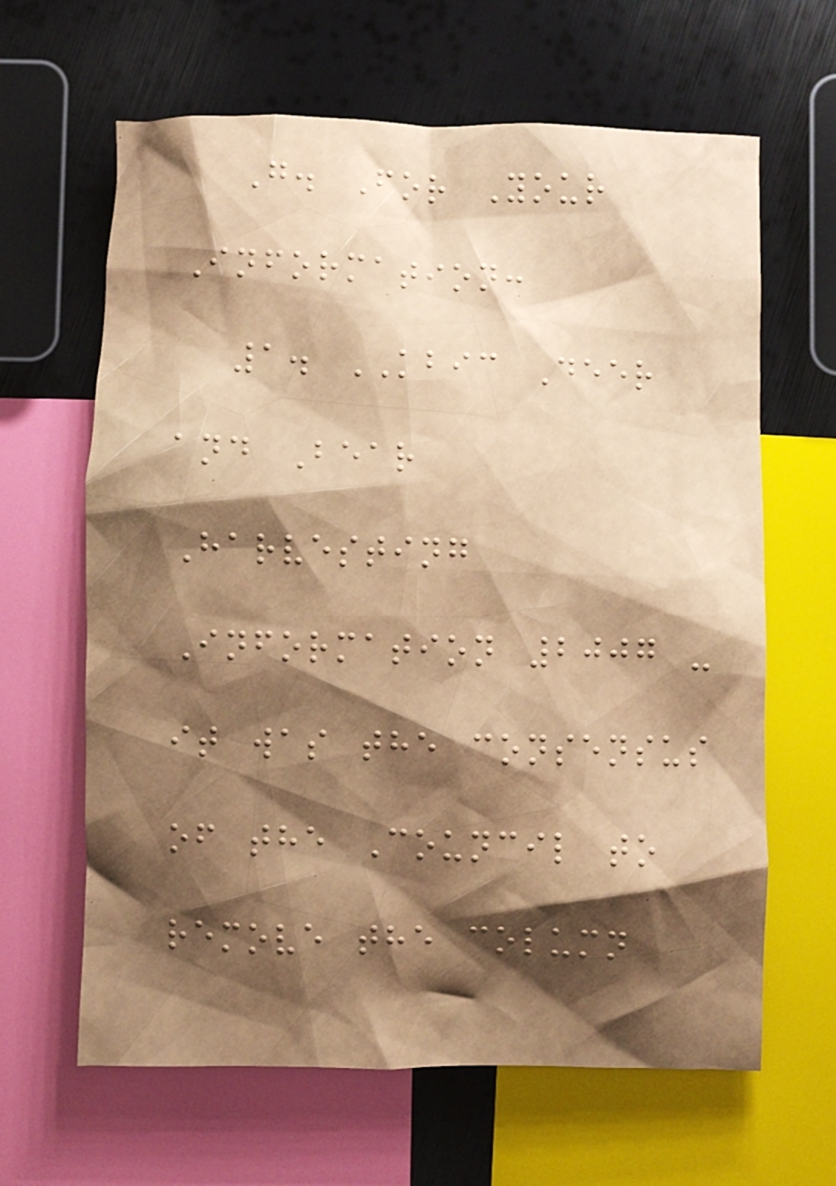G. For Your
Information:
1. KBIC Deer
and Bear
Harvesting
Information 2007 -
it was the consensus
of the Council to
remove the column
